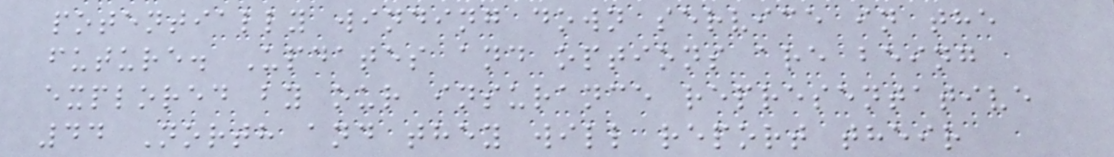potentially winding down service in the
future. Updates and options are being
explored by our insurance representative
44 North and they will report their
